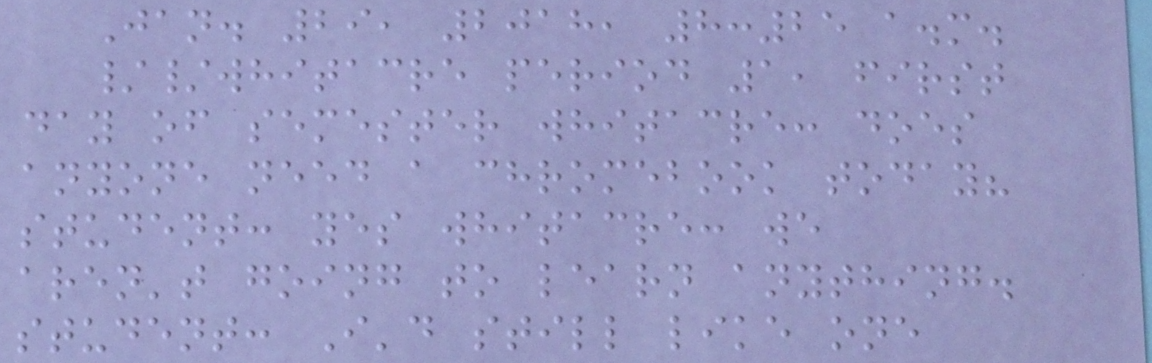Jan. 29, 2018, 8:25 a.m.
//whitacre period 1, first
day of semester whitacre: does
anyone need a chromebook today?
student: yes whitacre: we
aren't going to learn anything.
student: I'd still like one
